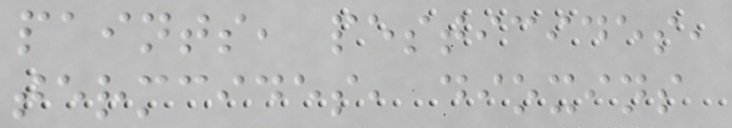paints, pesticides,
termcides, dioxins
